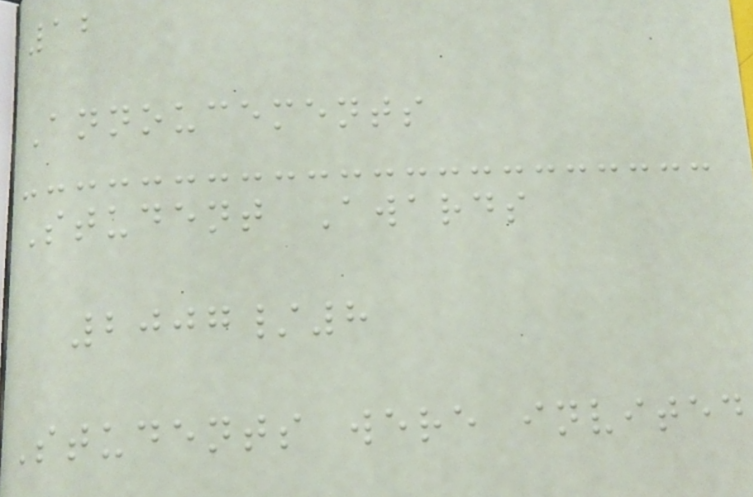12
Annoucements
Student Awards
2007/8
Students were invited
